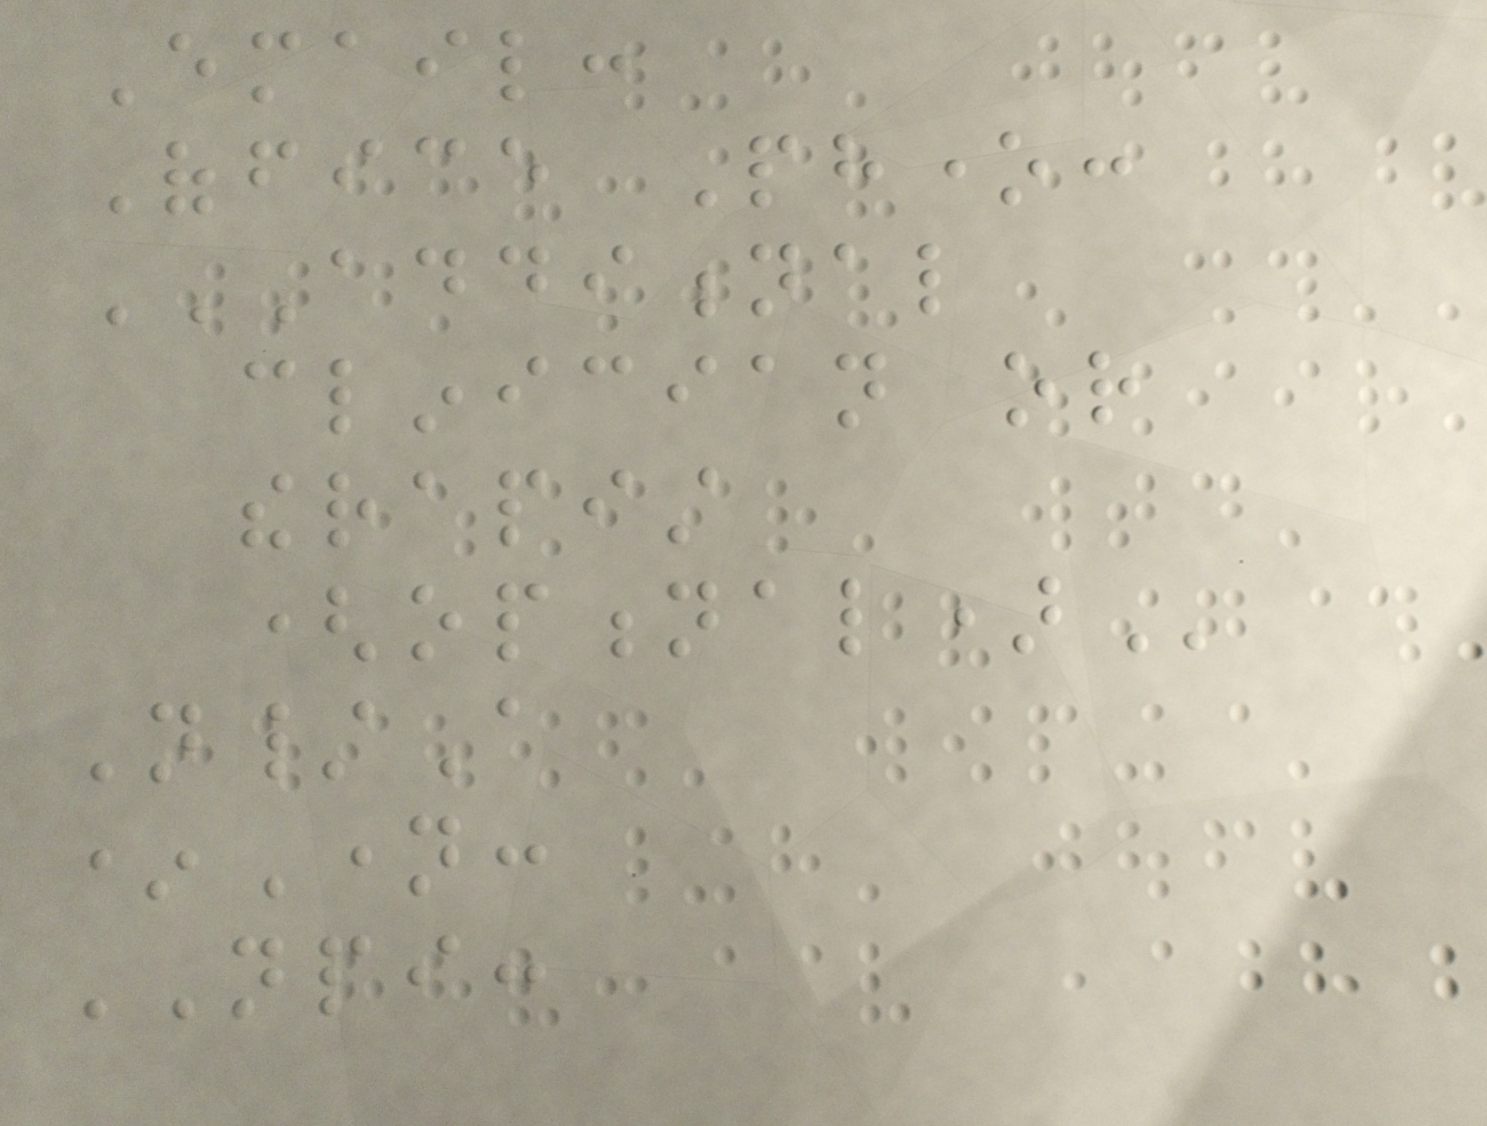Email:
Office Phone:
ADDITIONAL
CLINICIAN OR
THERAPIST
(OPTIONAL)
N/A
*Name:
NPI:
